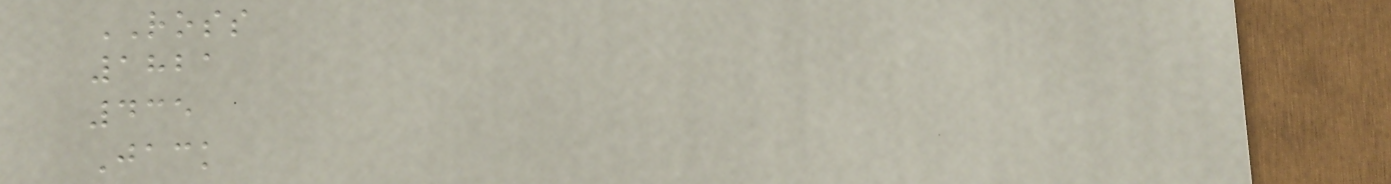ROSS
1821
435
Jack
